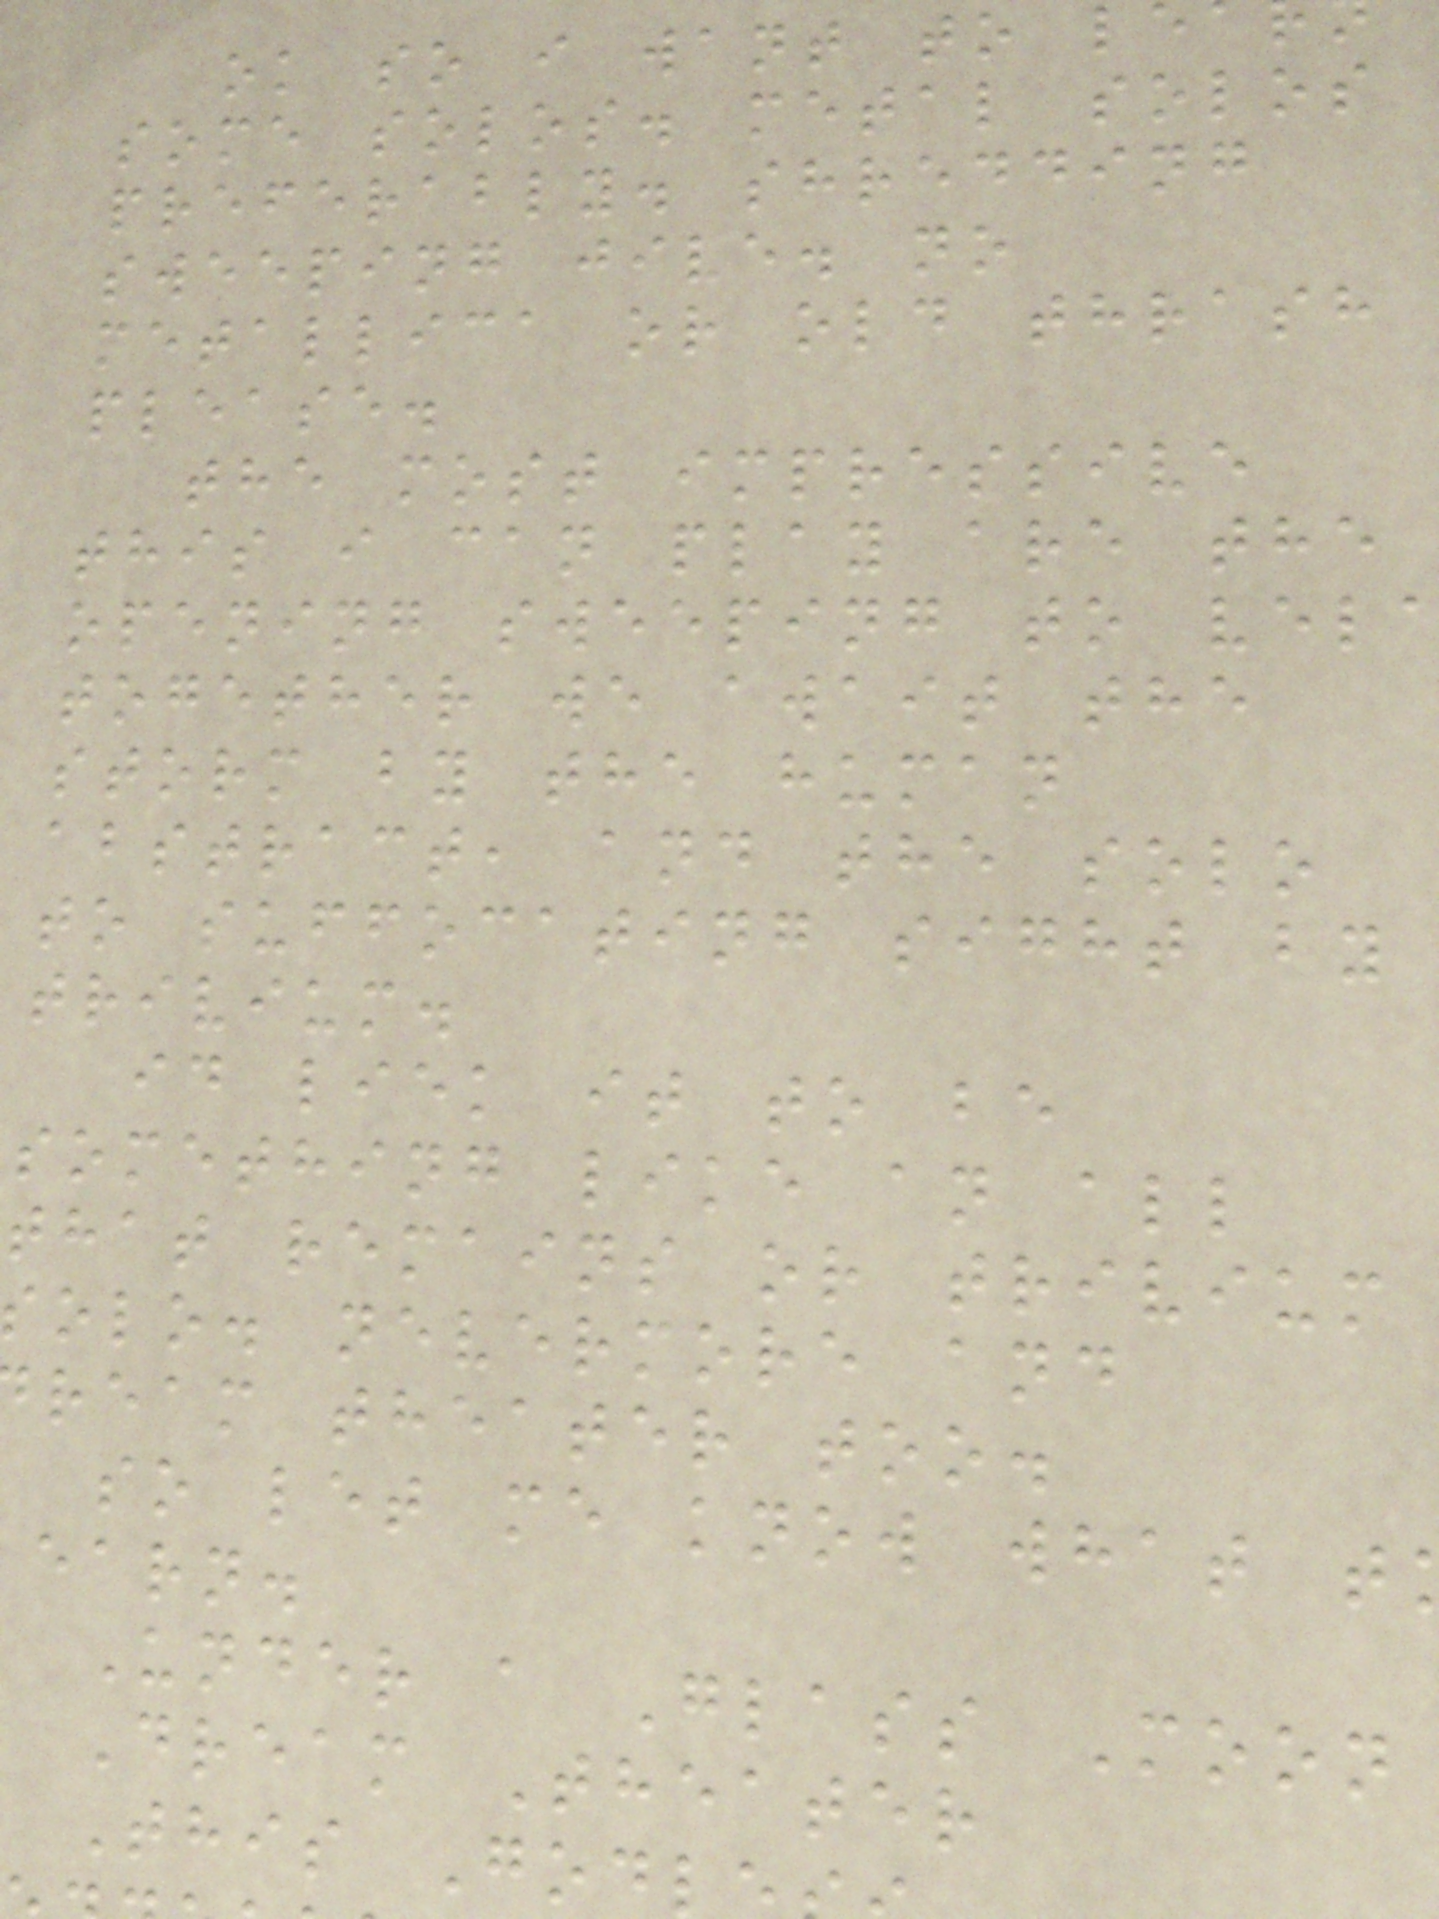ok so i want to le
some solos. metal solos
preferably. shredding
sweeping jive. no
metallica or old thrash
please.
the most impressive
this i can play are the
opening sweeping to vel
together we await the
storm by the human
abstract, and the solo
to suffocating sight by
trivium.
id liek it to be
something like an all
that remains or trivium
olo. nevermore and
ream theater too.
so let me know what t
earn.
Under a Glass Moon
Dream Theater
This God
